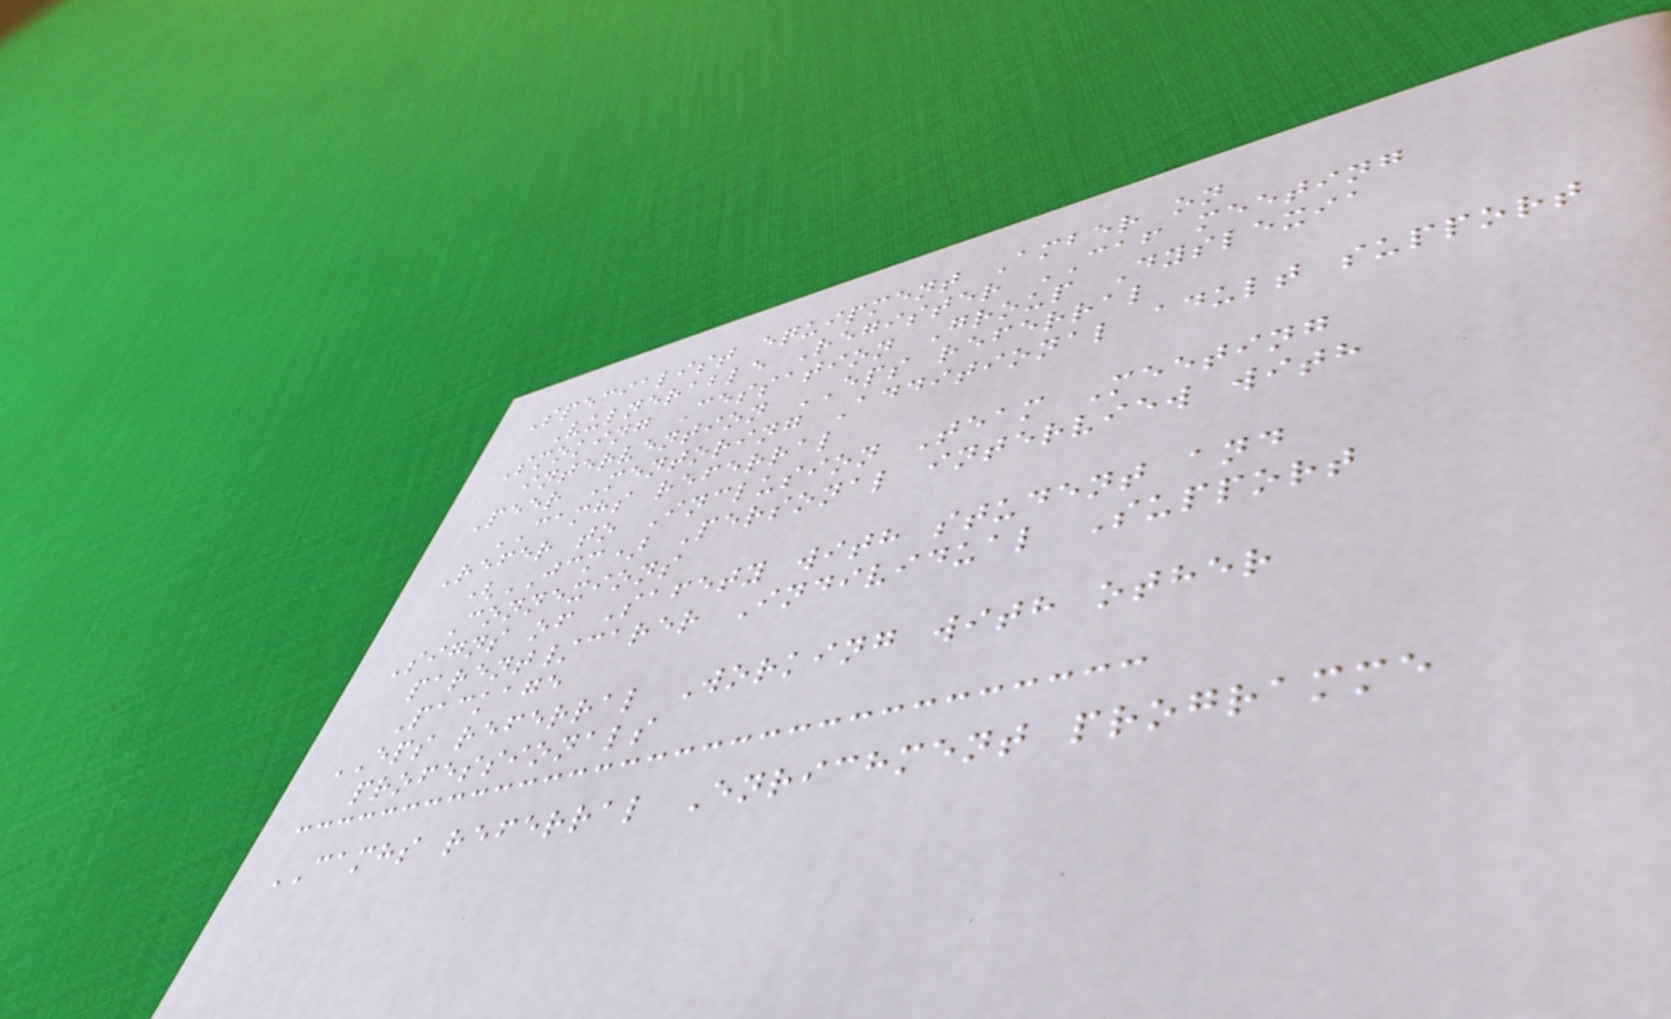Specialist equipment Amber on
Vulnerable Register CAF meeting
Smoking Cessation Group Dyslexia
intervention EPS referral
Peer Mentoring Additional adult support
CAMHS referral
Refer to Inclusion Team Meeting
(JCM) Personal interview with
Connexions
Signs of Safety with student and
parent/carer Individual Support
Package
EPS referral Working with other
professionals
CAMHS referral Enrichment programme
